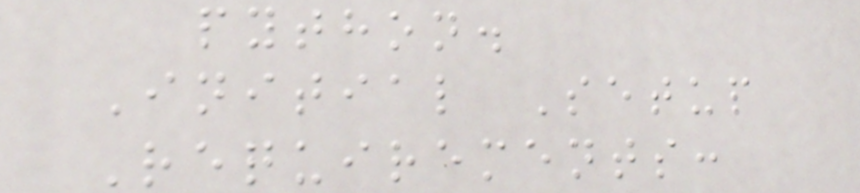python.
Initial Setup
Requirements:
